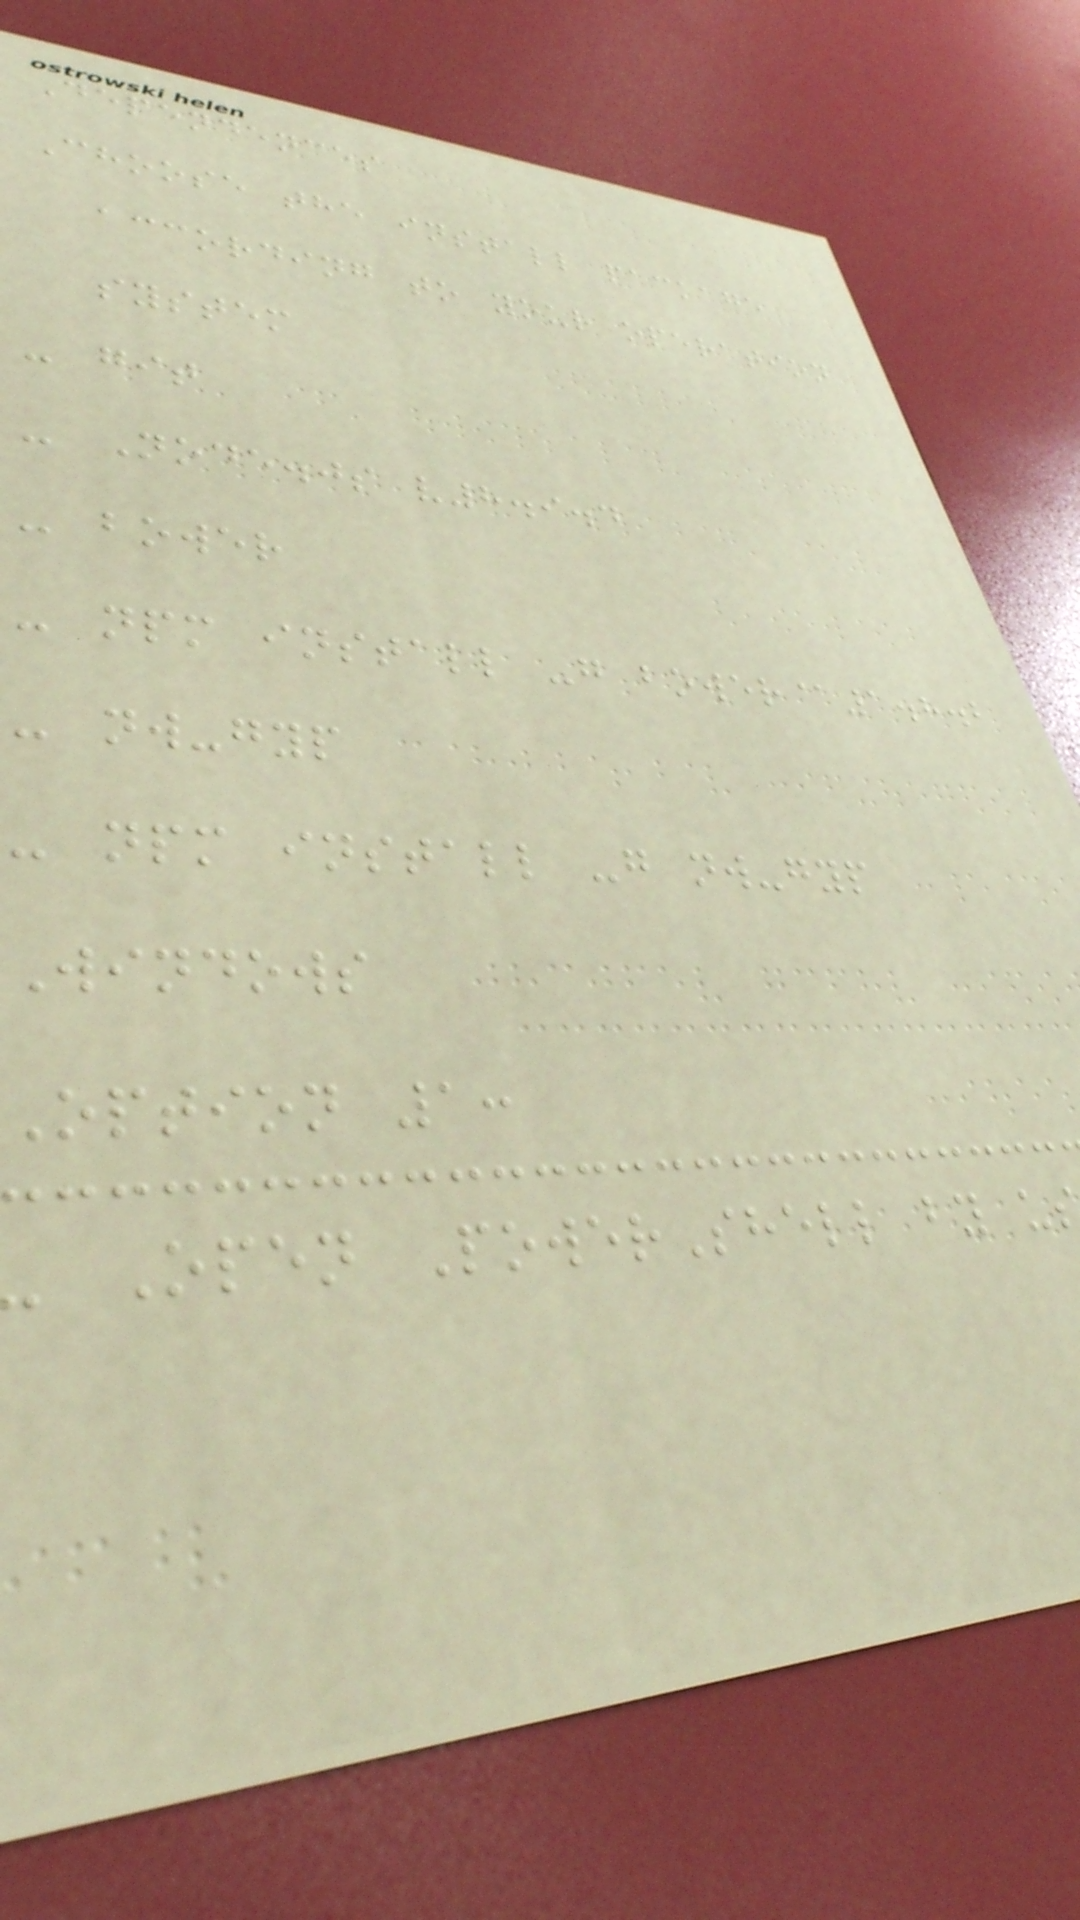Dependences
Choose the install package
according to your operation
system
- git
- Node.js v8.9.4
- bower
- npm install -g bower@1.8.2
- nw-gyp
- npm install -g nw-gyp
Windows
Option 1:
Open PowerShell by u
